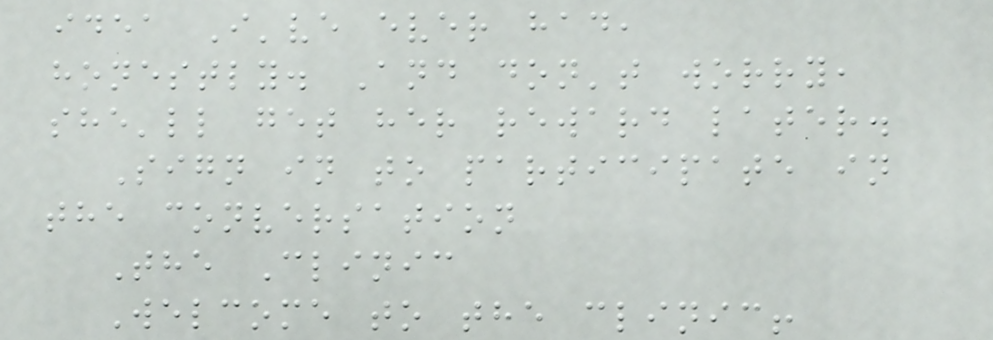idea I've ever had,
honestly. And don't worry,
she'll get her reward later.
Sign in to participate in
the conversation
The Clinic
Welcome to the clinic!
